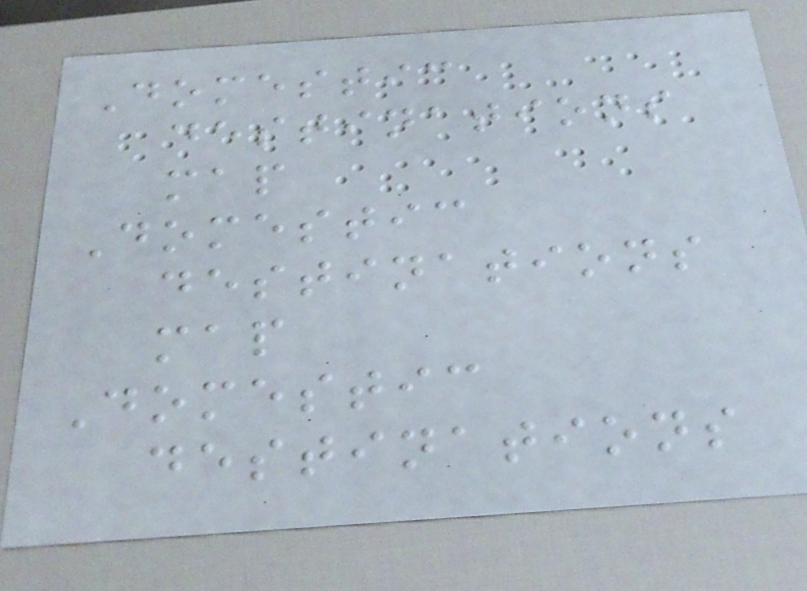Domestic
destinations
map
Domestic
destinations
map
Domestic
destinations
